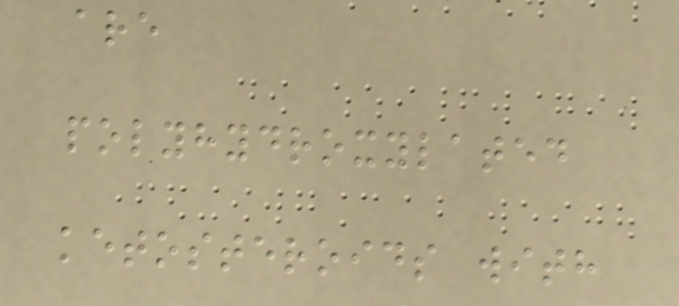are
polyhydroxylated
ketosteroids with
